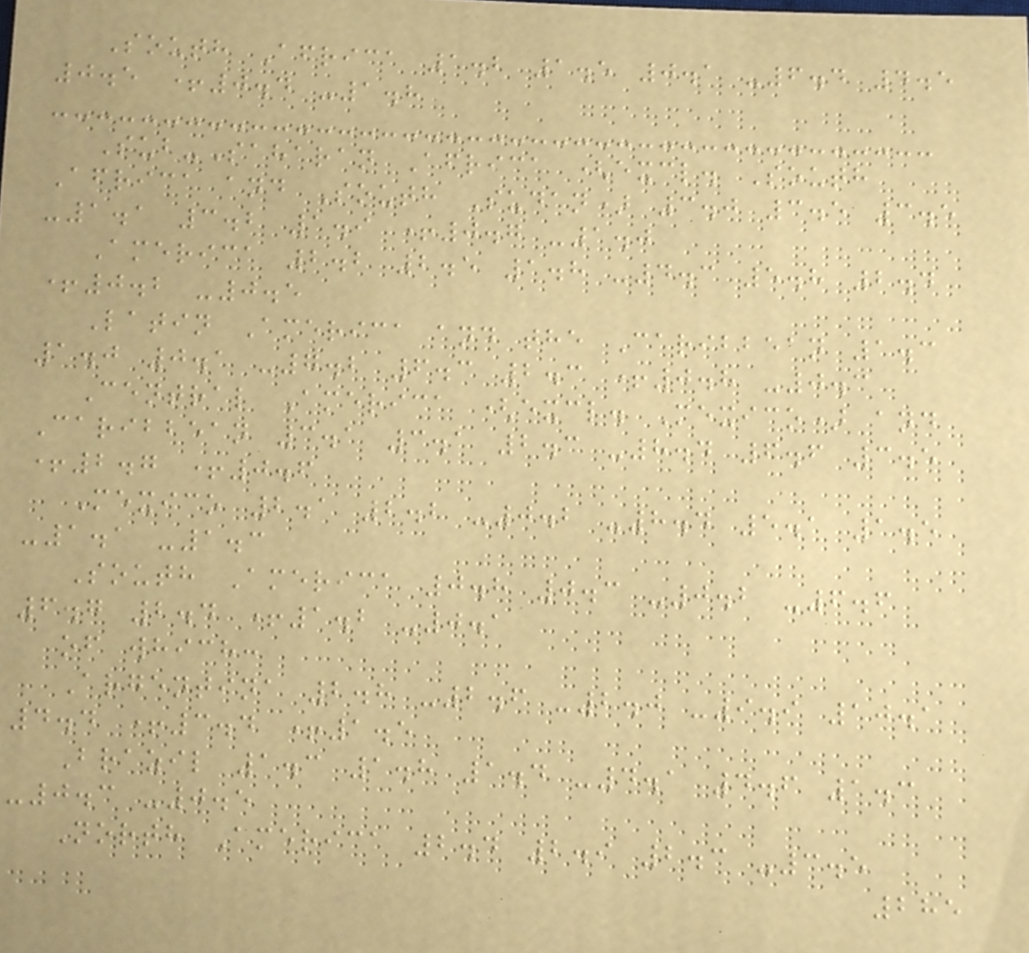South Africa 1.2 1.5 0.1 -6.4 4.5
0.5 +0.4 -1.8
Sub-Saharan Africa (excl. South
Africa and South Sudan) 3.0 3.5 3.5
-1.1 3.2 1.9 +0.7 -1.0
America 2.2 2.5 1.8 -4.3 5.8 2.4
+0.2 -0.5
Latin America and the Caribbean 1.3
1.0 0.1 -7.2 6.3 2.3 +0.8 -0.3
Central America (excl. Mexico) and
Caribbean 3.1 3.1 2.3 -8.4 6.6 3.5
+2.7 +0.6
Mexico 2.1 2.2 -0.2 -8.4 5.1 1.5
-1.1 -1.3
South America 0.8 0.3 -0.2 -6.6
6.7 2.4 +1.2 -0.1
of which:
Argentina 2.8 -2.6 -2.0 -9.9 10.1
4.4 +3.4 +1.5
Brazil 1.3 1.8 1.4 -4.1 4.6 1.3
-0.3 -0.5
North America 2.4 2.9 2.3 -3.5
285
